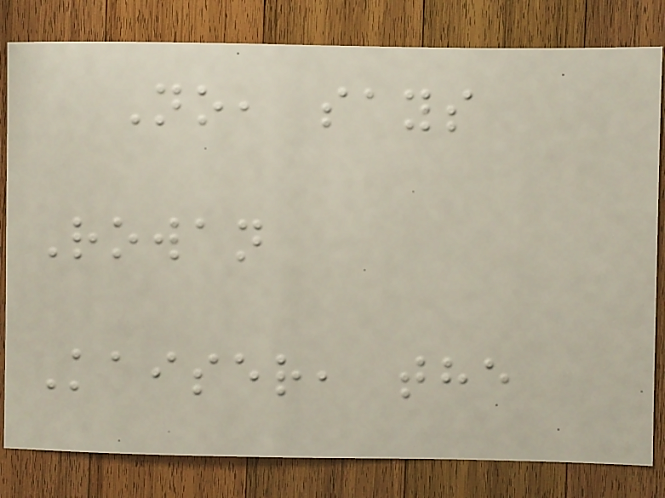No, says
Rowan
Kaiser, the
